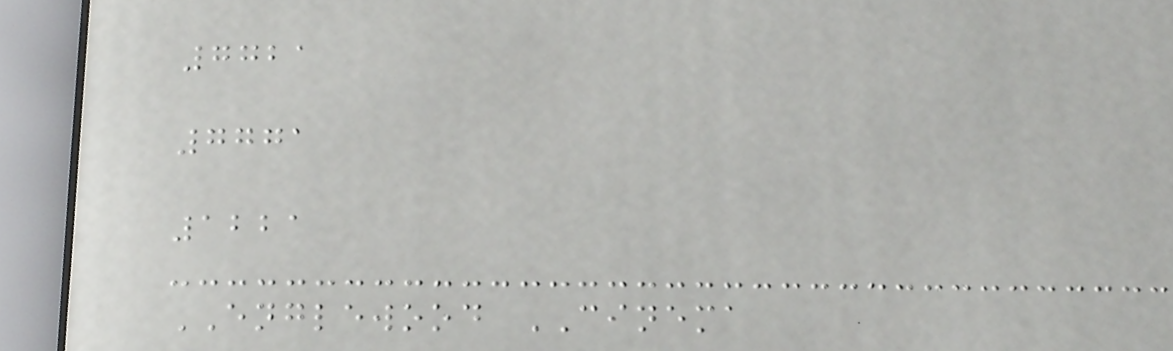7721
7771
1221
ENGLEWOOD CINEMA
